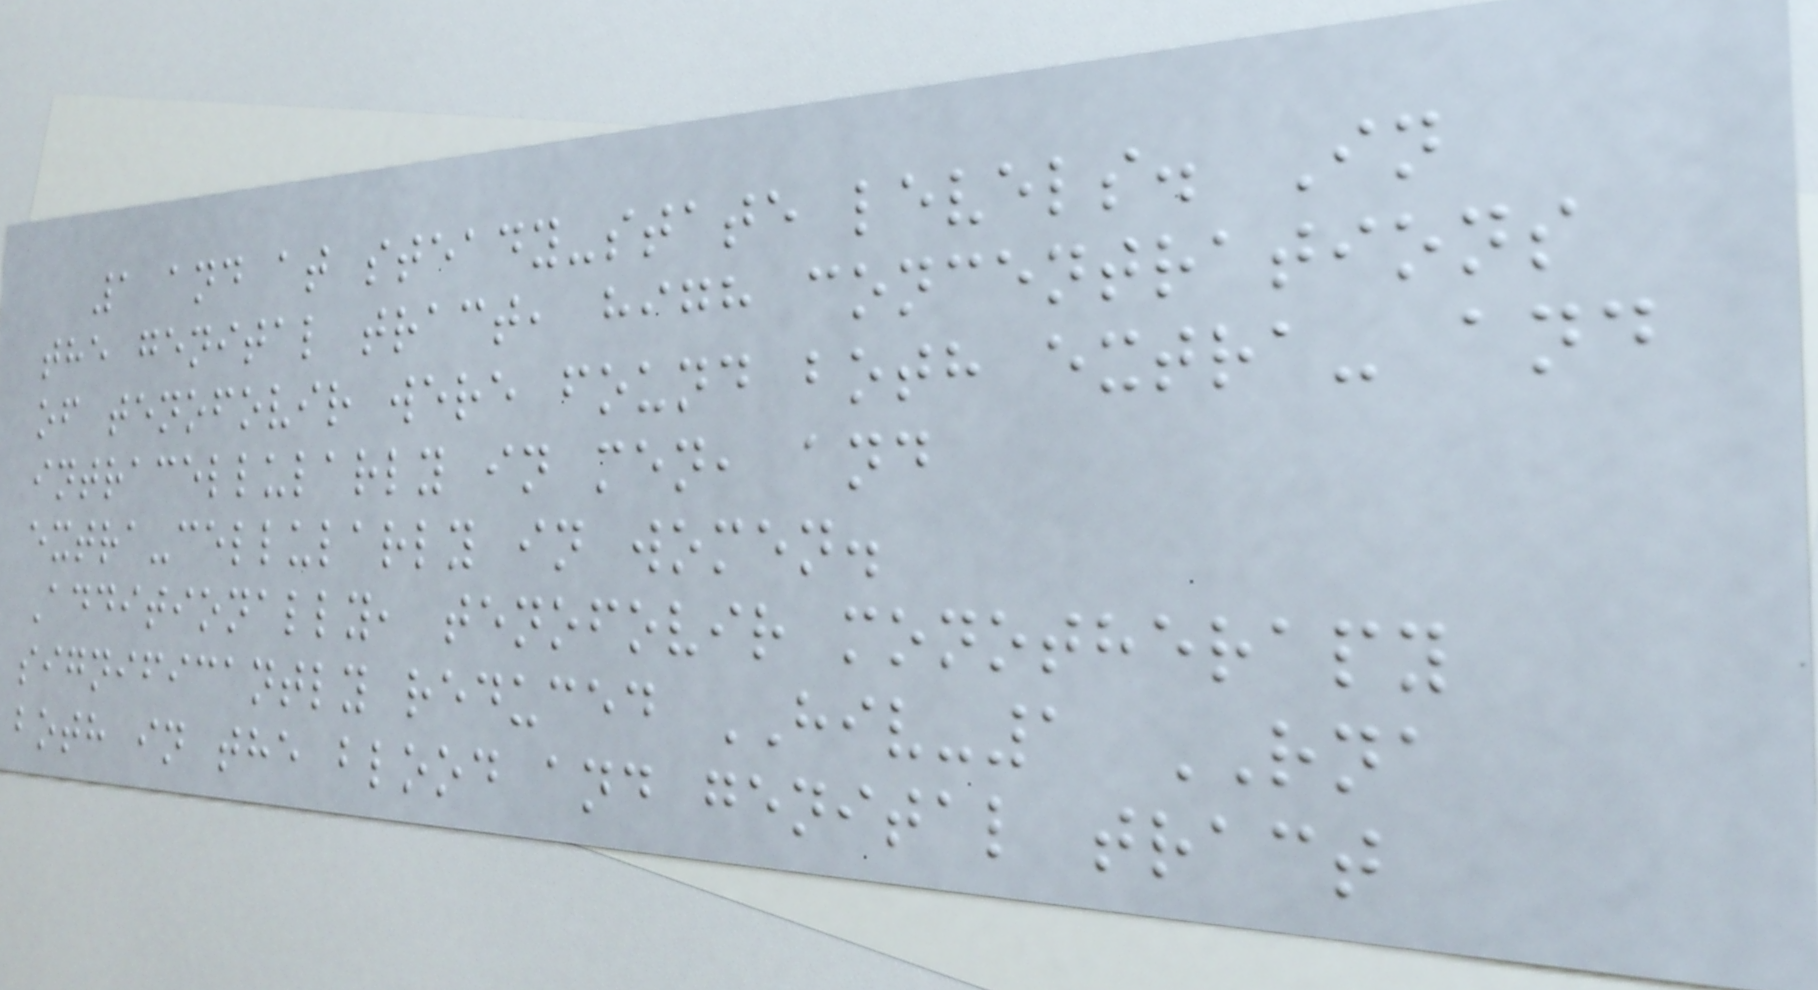1 and at steady-state levels. In
the genital tract, high concentrations
of tenofovir were found both extra- and
intracellularly in men, and
extra-cellularly in women.
Additionally, tenofovir monotherapy
significantly reduced HIV-1 RNA
both in the blood and genital tract
